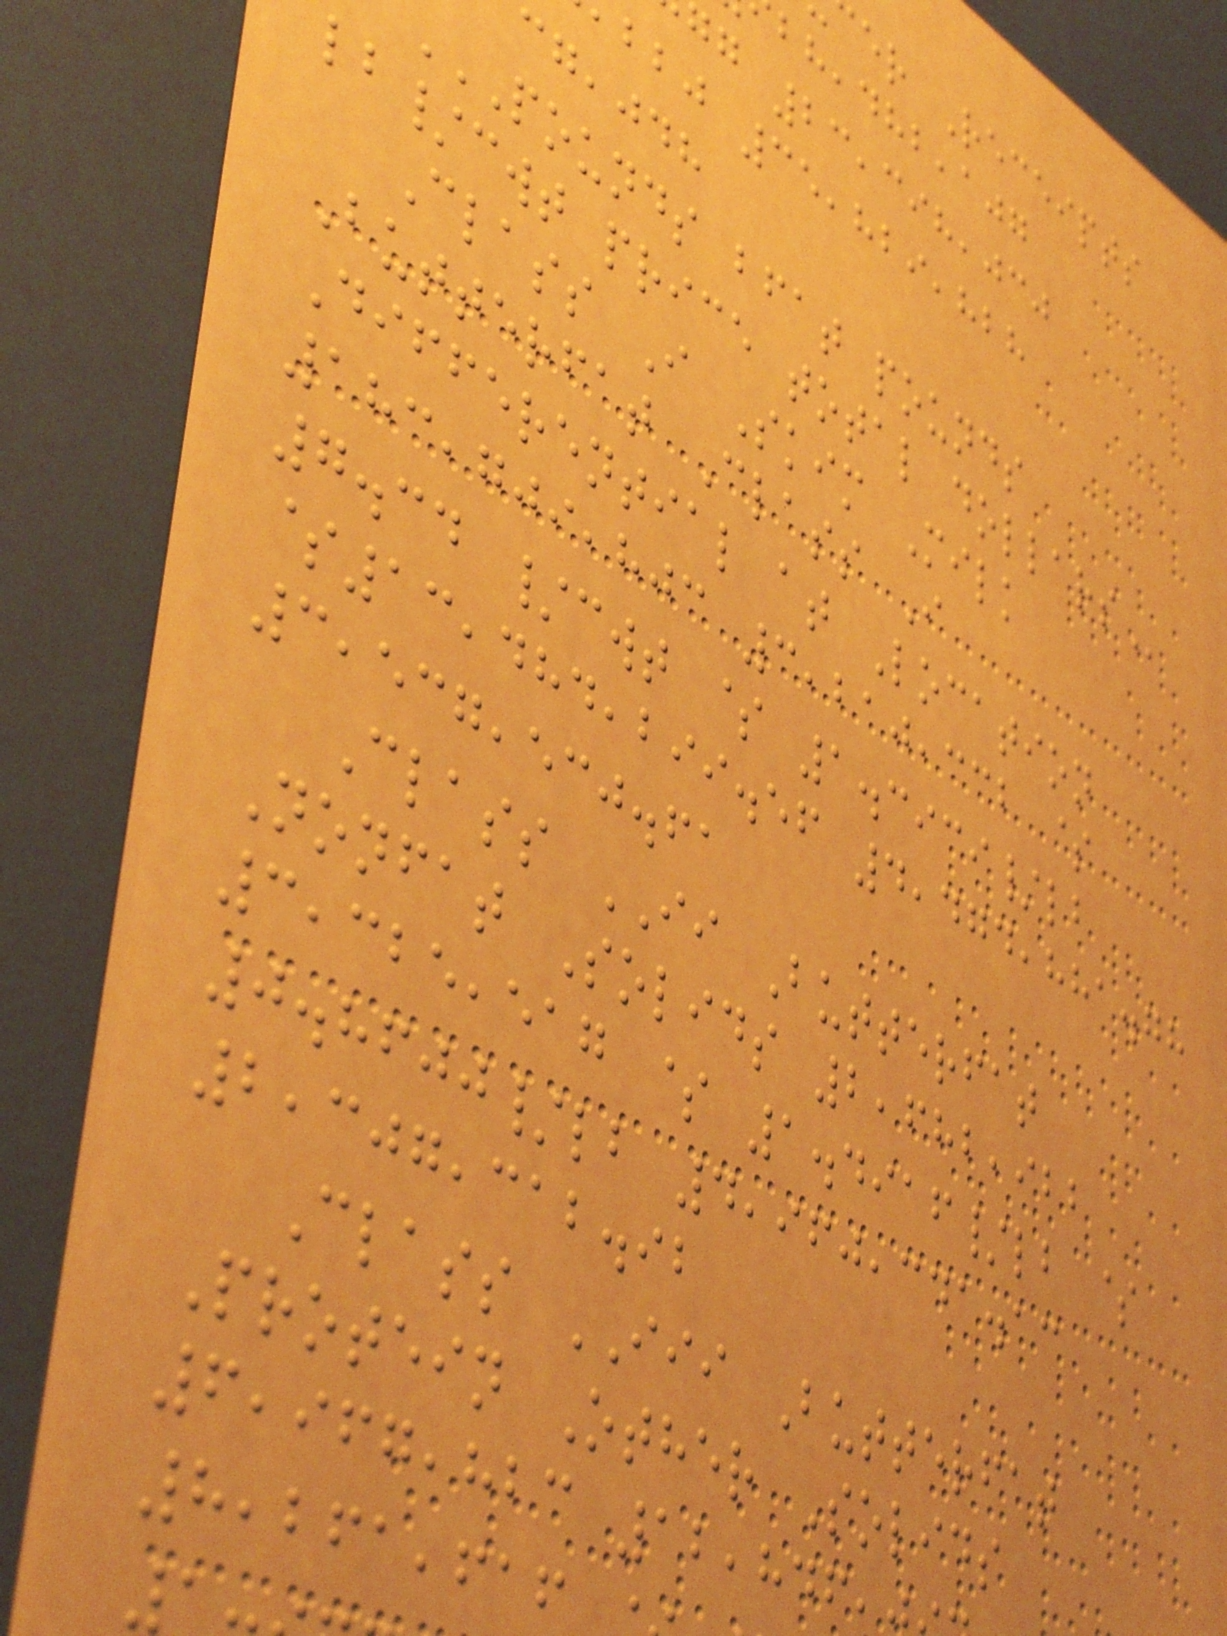er Receipts
gg 23,398,030
bbj 35,829,828
,jdh
POUNDS bfat pounds
lb/cwt price total
Class I Skim Milk
Butterfat Class I
Differential at Location
183,709,803 3,210,332 $
7.34 /cwt $ 1.3939/lb
$13,484,299.56 4,474,881.78
3,537,530.61
Class II Butterfat
Nonfat Solids 2,682,922
3,325,517 $ 1.4916/lb $
0.8600/lb 4,960,341.13
2,307,312.92
Class III Butterfat
Protein Other Solids
6,967,823 12,846
8,261,616
